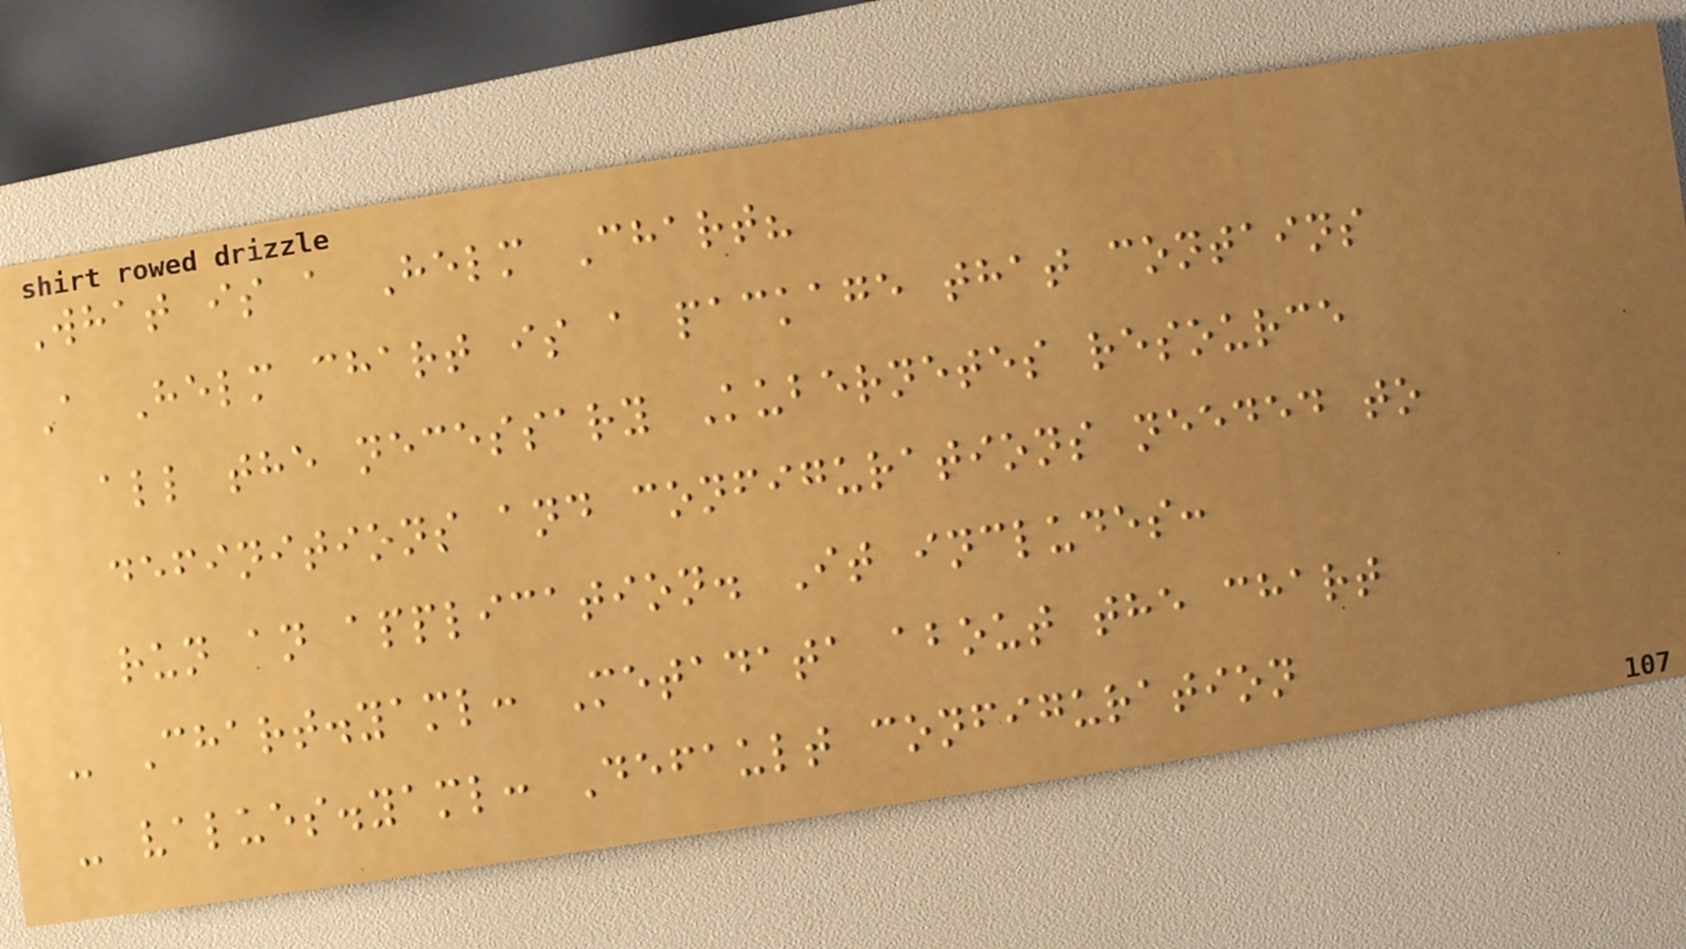What is a Helm Chart?
A Helm chart is a package that contains
all the necessary Kubernetes resource
definitions and configurations needed to
run an application. It includes:
- Chart.yaml: Metadata about the chart
- values.yaml: Default configuration
